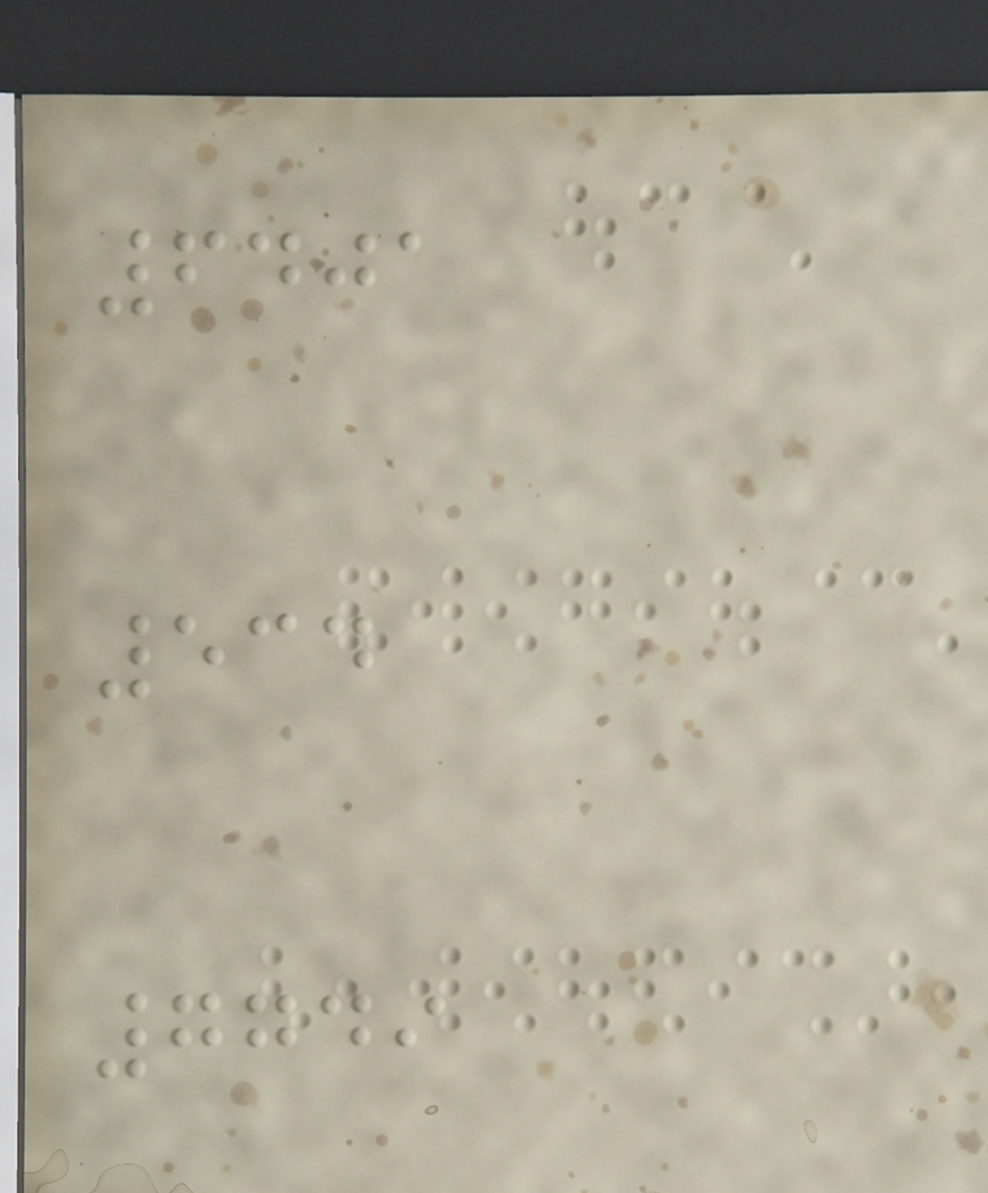6401
534
7749
